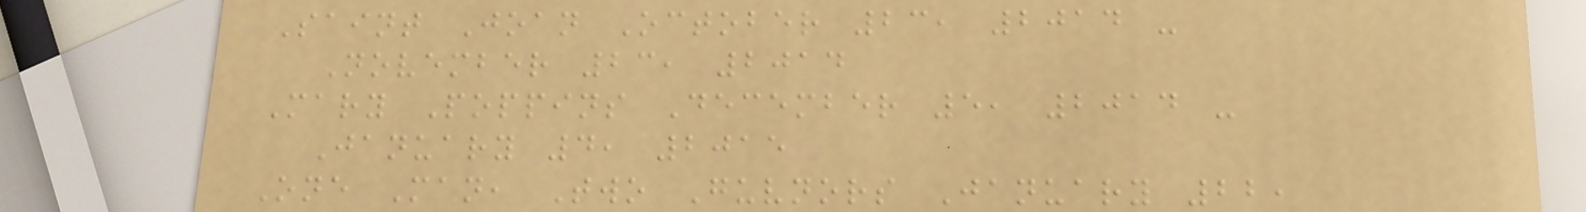Saint Joan October 23, 2014 -
November 23, 2014
Mary Poppins December 5, 2014 -
January 4, 2015
One Man, Two Guvnors January 22,
